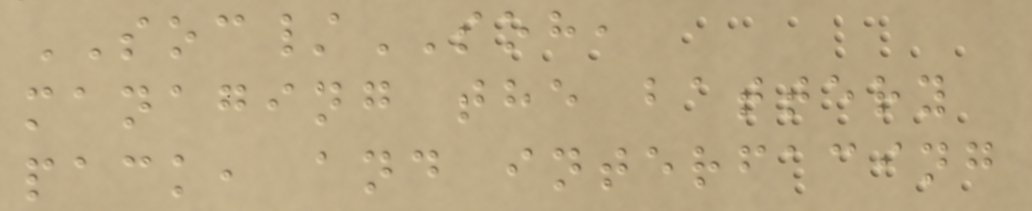SOC/SOH,
managing the battery
pack, and interfacing
